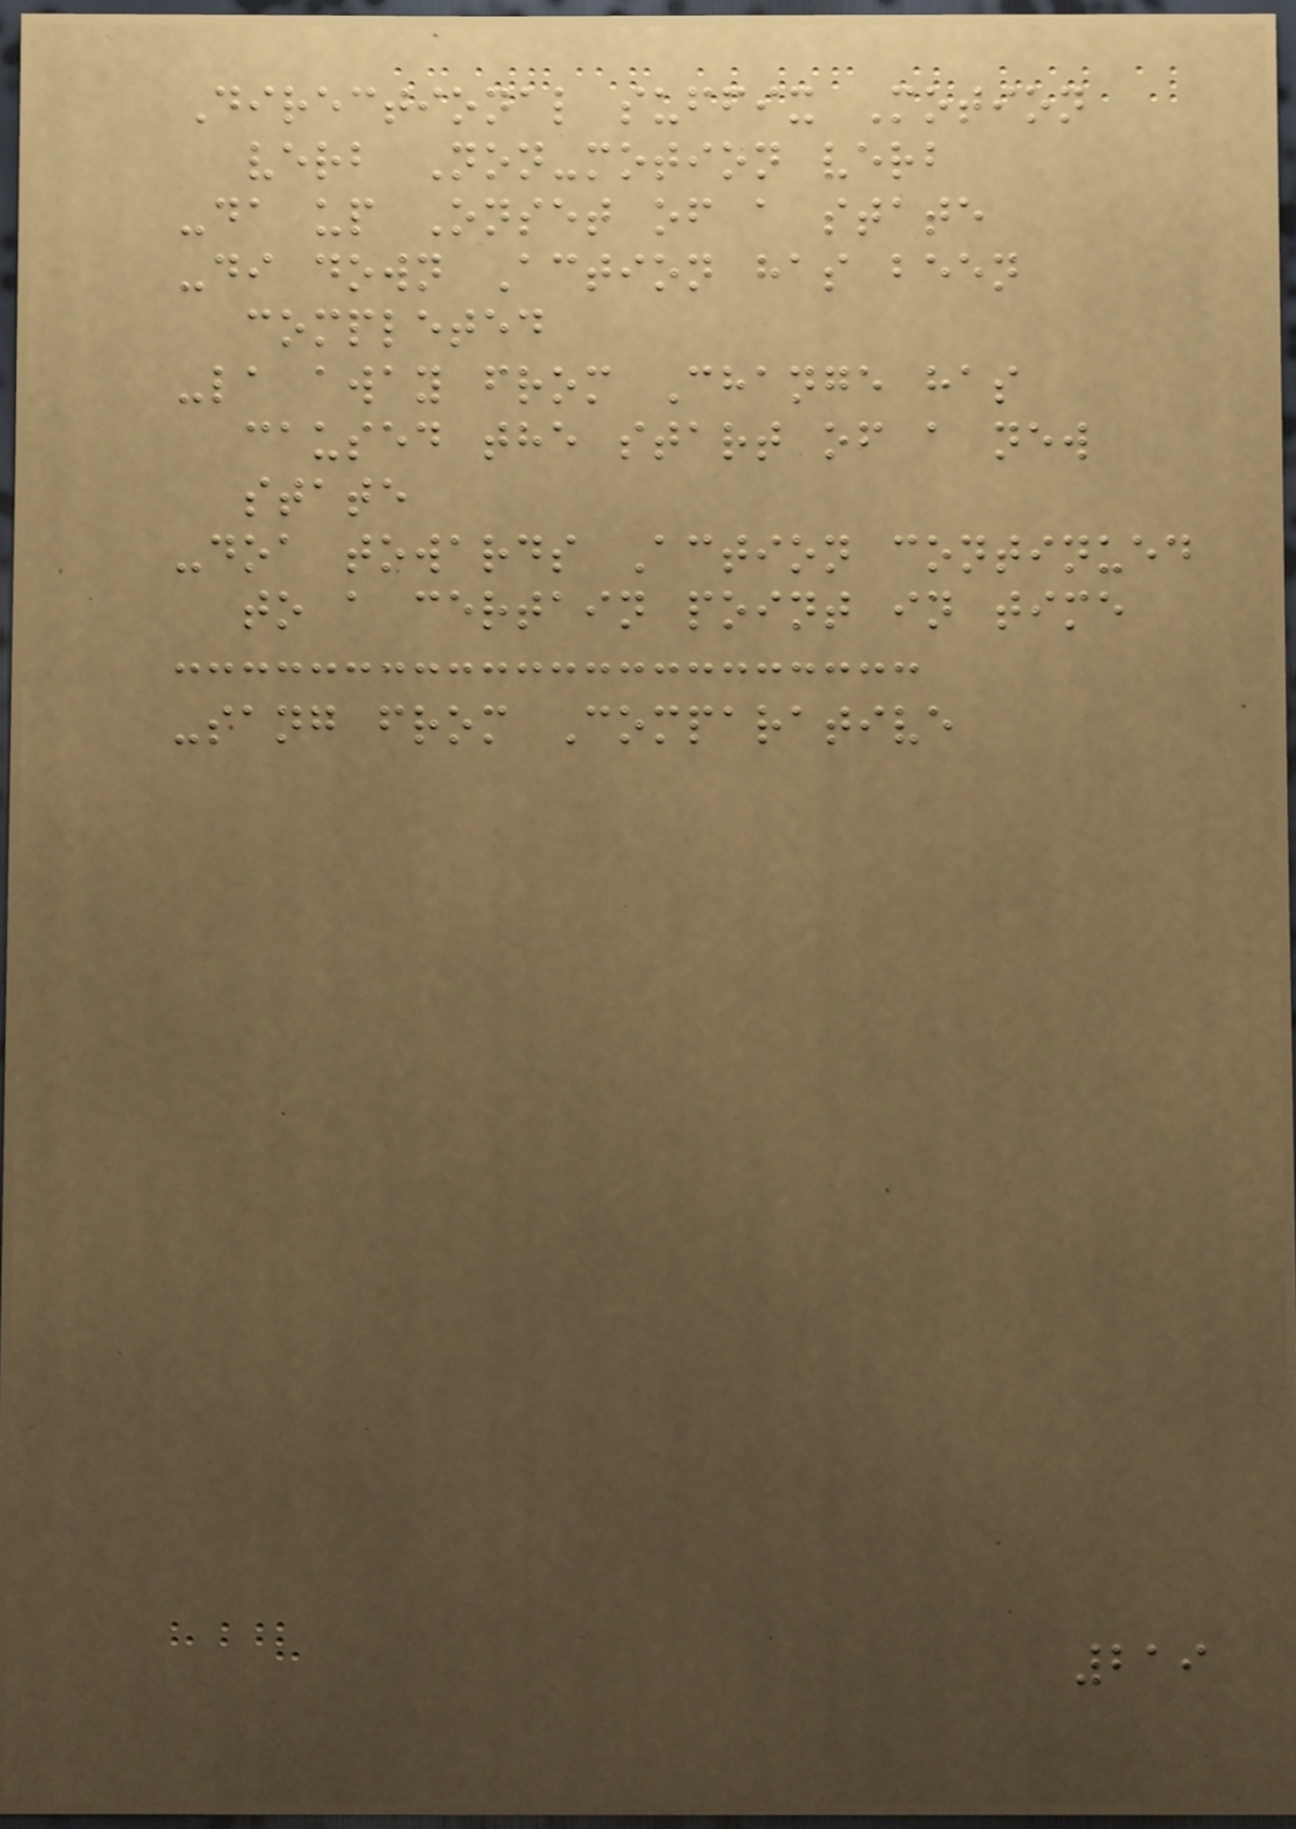Directional suffix Motion
verb Non-motion verb
-da up Onset of a state
-di down Action has been
completed
-la away from Change has
caused the start of a new
state
-doa towards Action continued
to a certain point in time
-sang from Comparative
219
